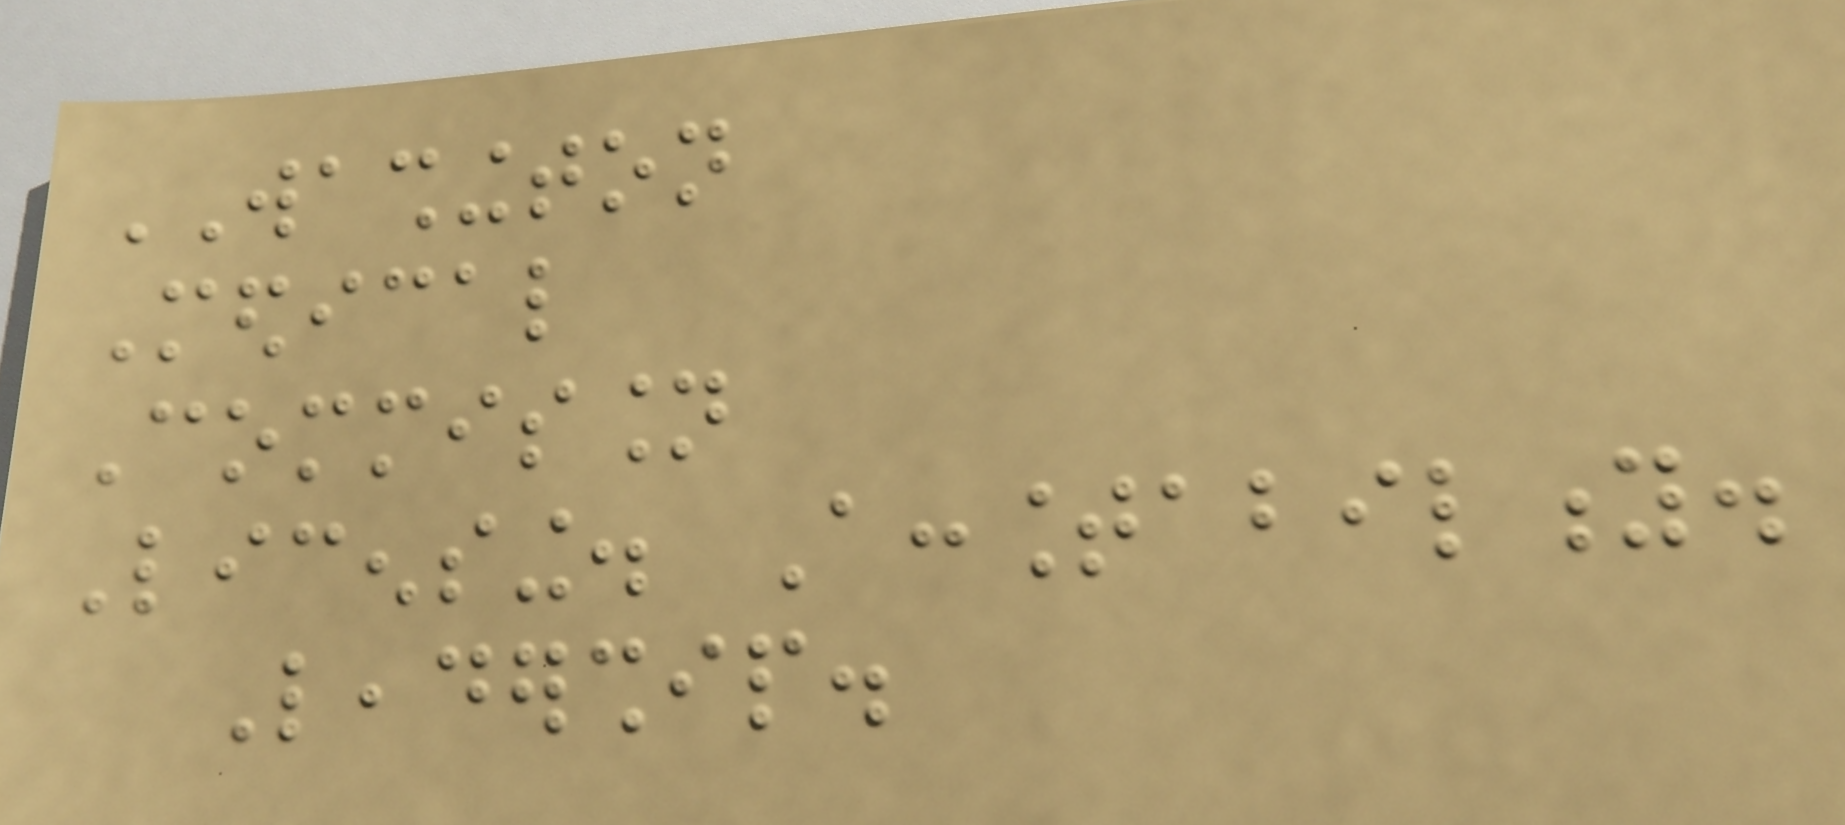WASHINGTON
Medical
Commission
Licensing. Accountability.
Leadership.
